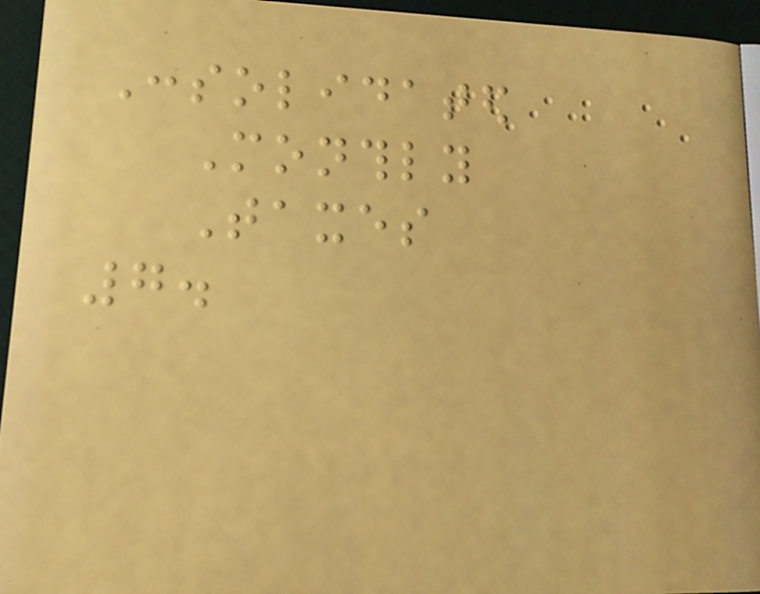Consolidated
Monthly
Taxes
7.
